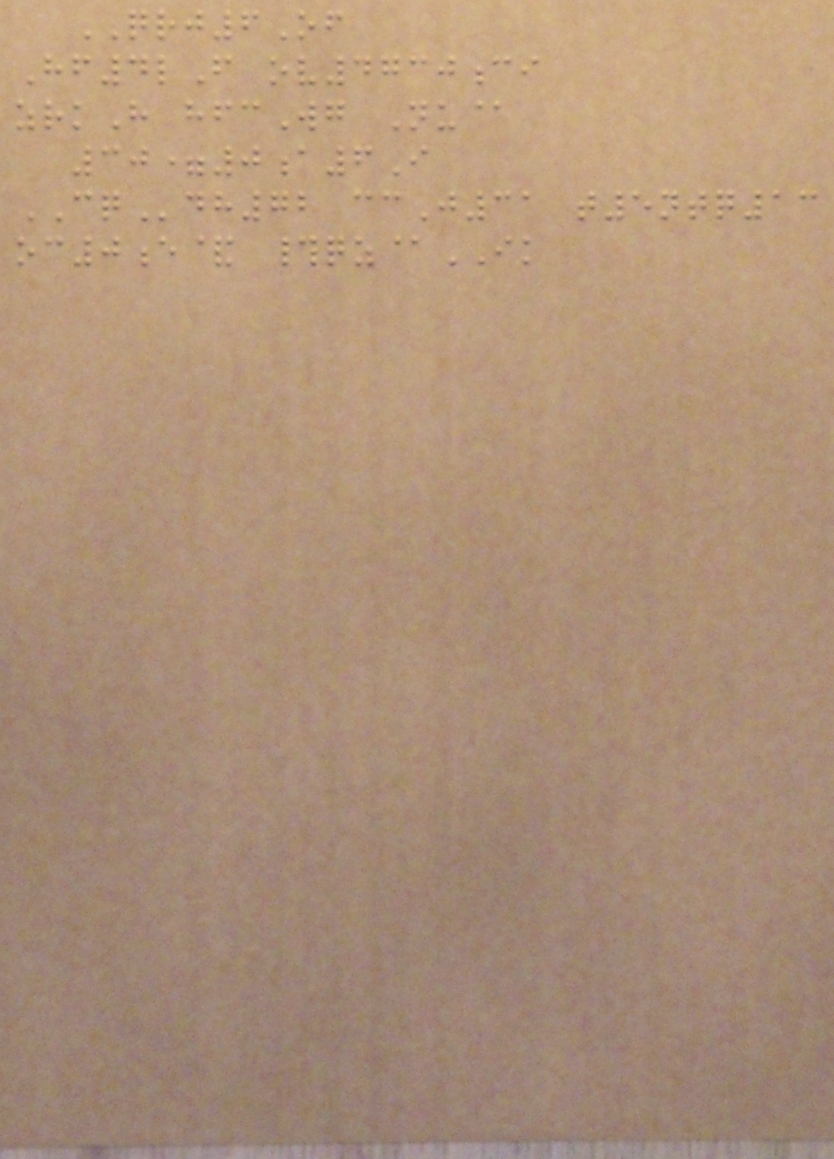QRJ6Of
Hf4lF ov4730ci
zrkH hfcWg Nu@
30=0a6I
CQdh72 ccJ31 t5ntq13
oc0e& #qz@IK
